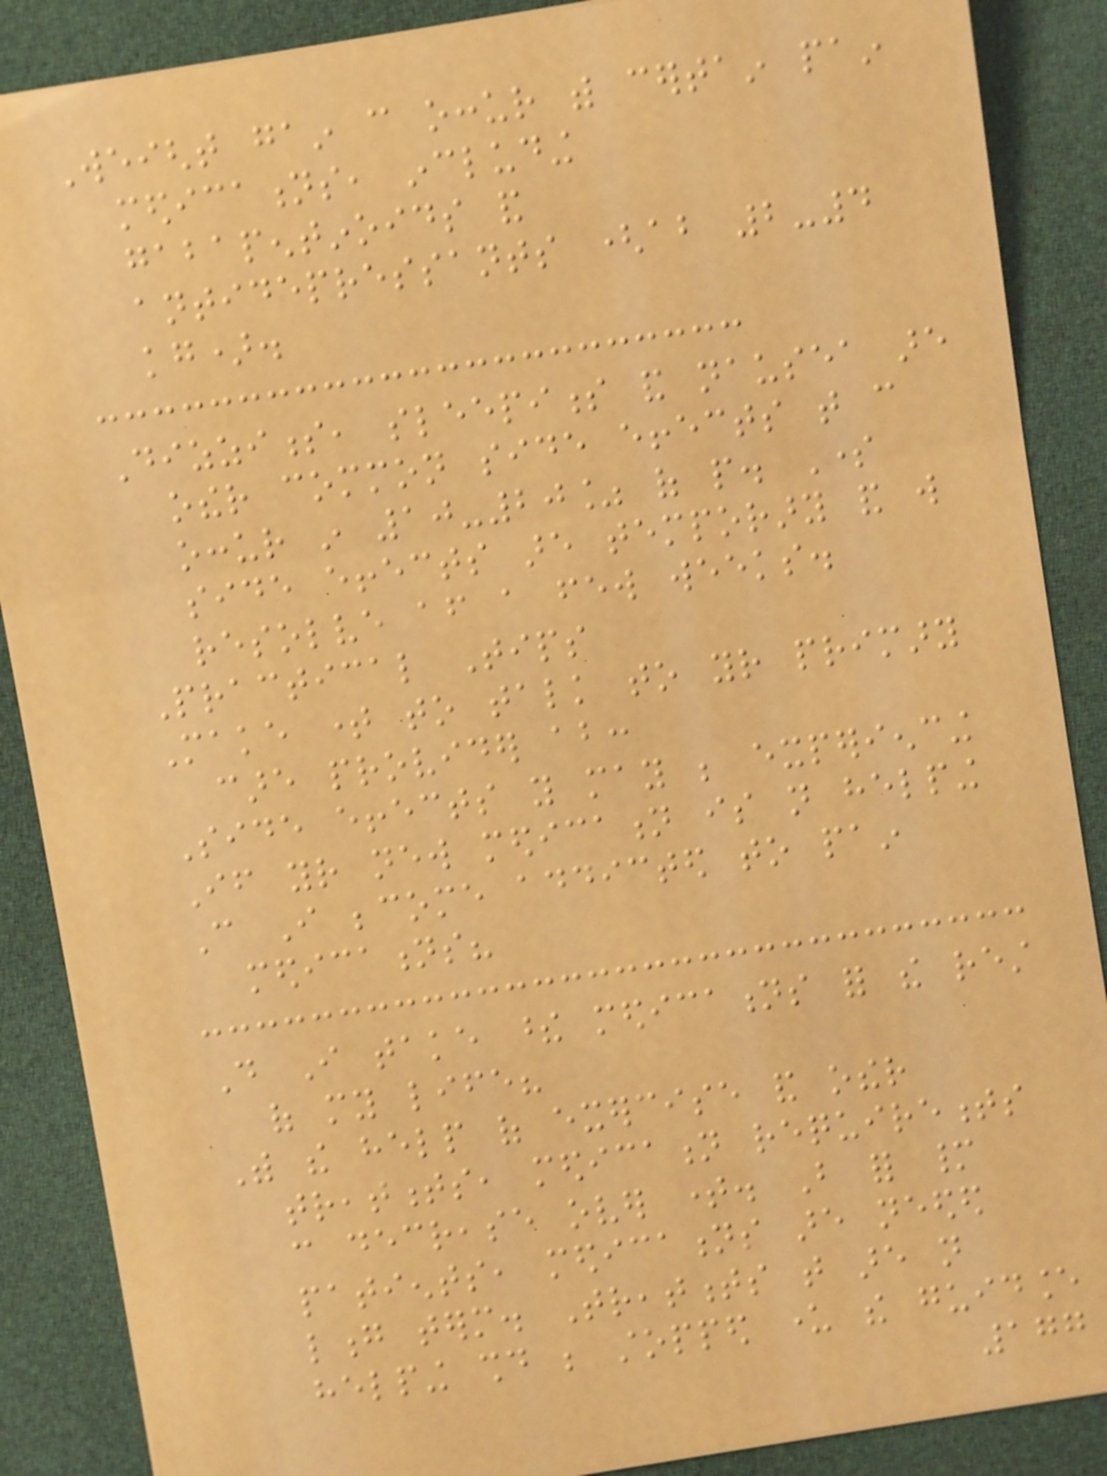Weight gain can occur with certain pain
medications, including
gabapentinoids and
antidepressants (about 2-4
kg).
Dizziness, sleepiness and nausea are
other common side effects that can
occur in 10-20% of people. Some
side effects are temporary and will
resolve after a few weeks.
Practical Tips
Make time to talk to your primary
care provider about:
Side effects you may be experiencing
If your new medication is not helping
Can I become addicted to pain
medications?
Do I take these medications for the rest
of my life?
With the help of exercise and other
treatments, medication requirements
can decrease over time. But for many
patients, medications are needed
long term. Treatments that are not
helping should be stopped under the guidance
177
